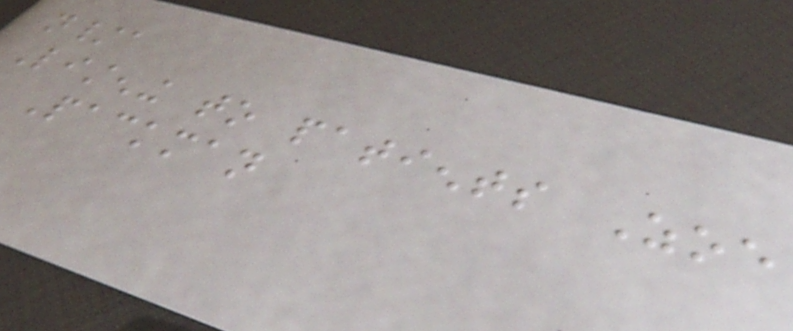n/a
Listening to patients Zoe
Packman
